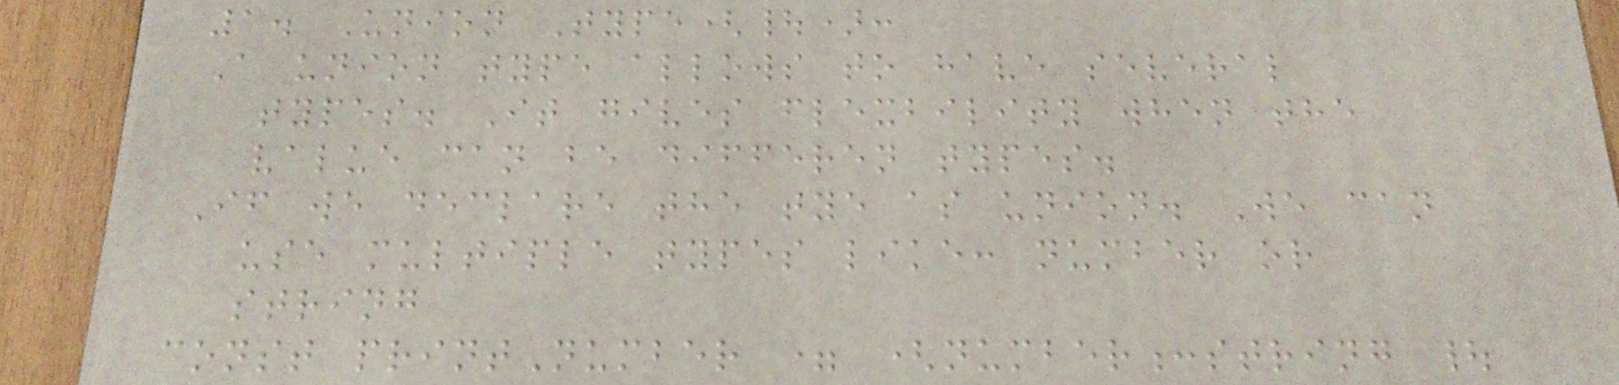1. Union Type(|):
A union type allows to have several
types. It gives flexbility when the
value can be differen types.
If we declare the tye as union. We can
use multiple types like: number or
string
const printNumber = (number:string |
